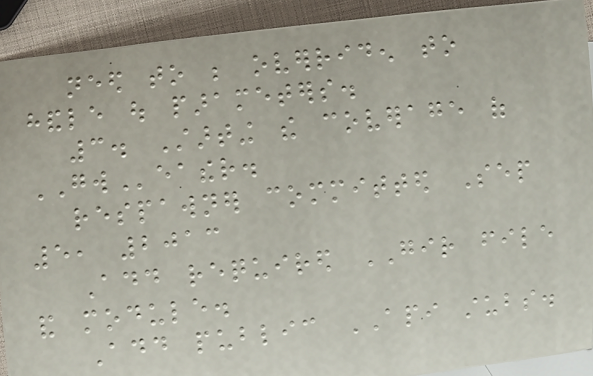need to be overriden to
handle out parameters.
3. Starting the coverage of
GWeather.
respawner committed Sep
5, 2013
Add required GIR file
and module.
Add public API stubs.
